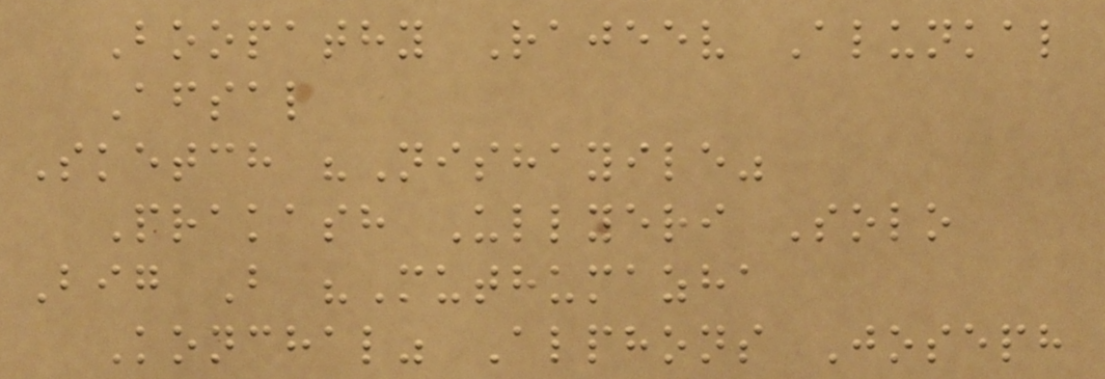Boopathy Rajeev Alunkal
Afsal
Sketch "Nishayile"
Prakash Ullyeri Solo
Big B "Muthumazha
Konchal" Alphons Joseph
